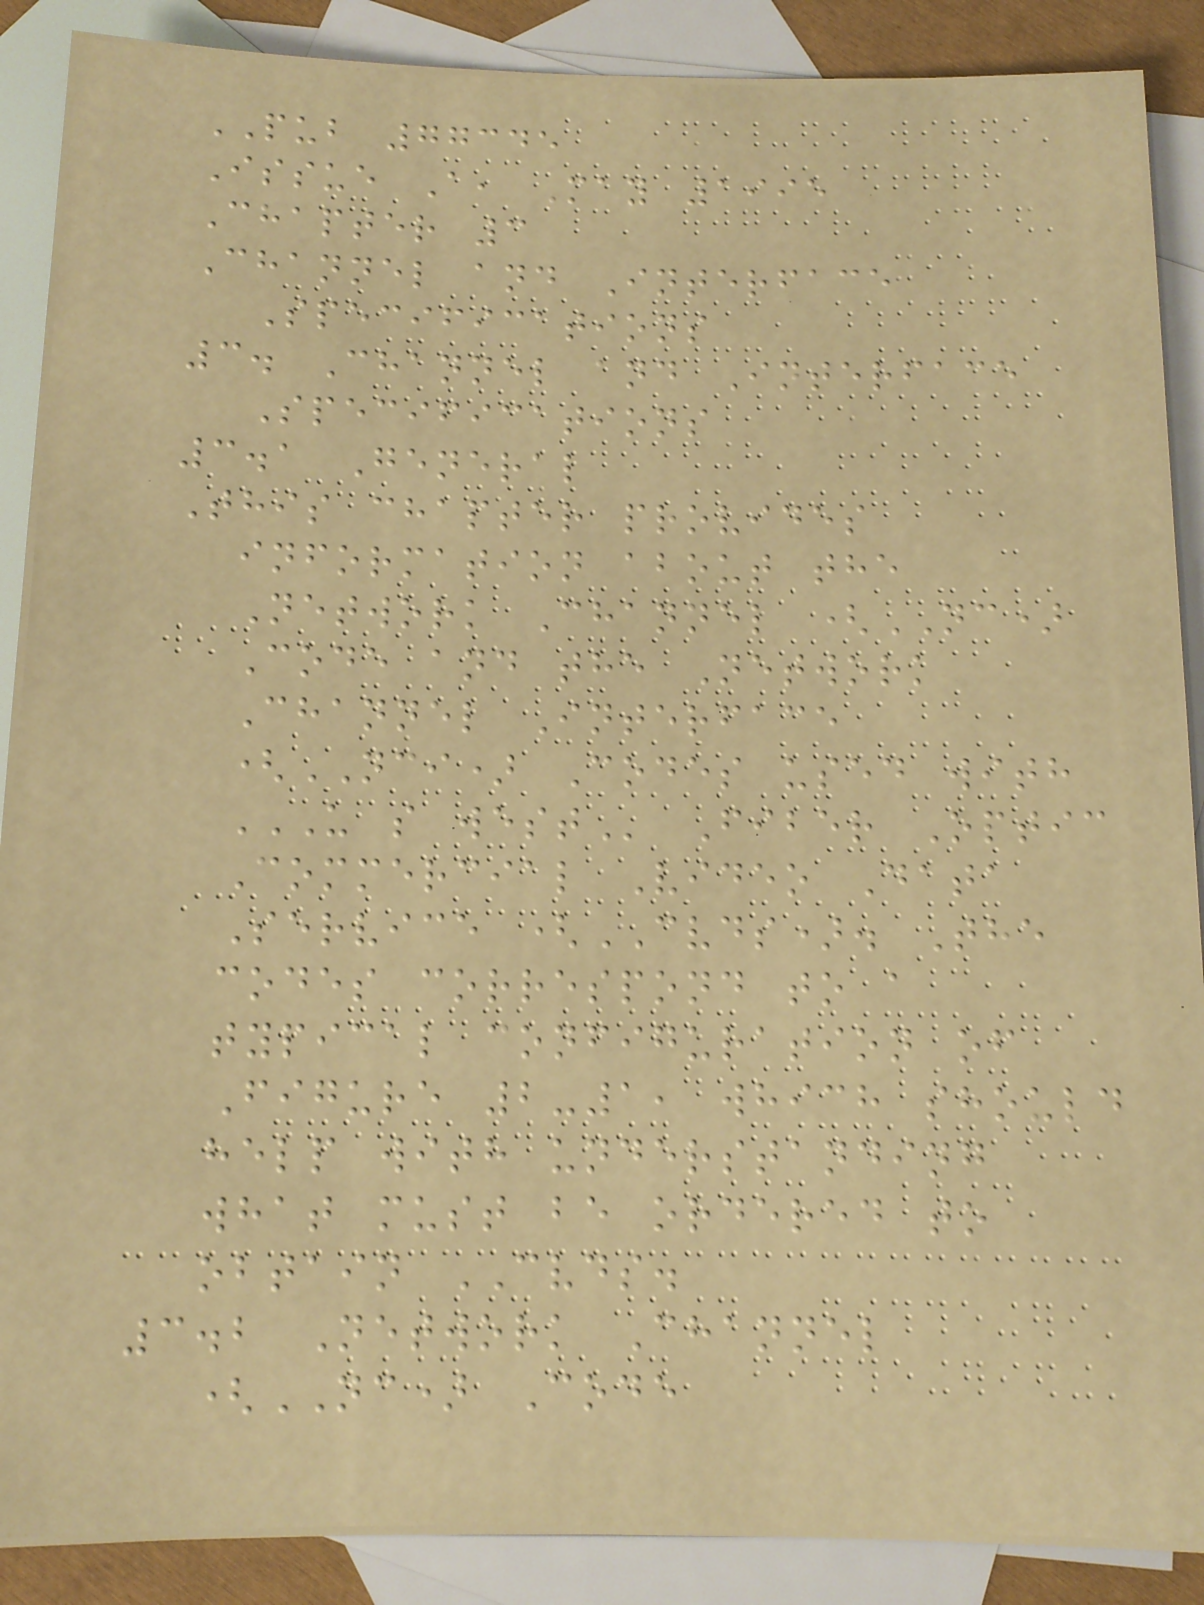PUB 77345
Issue A, May 1995
Chapter 3
Channel and Interface
Specifications
3. Channel and Interface
Specifications
3.1 General
This chapter provides
information about the
Network Channel (NC)
Code and the Network
Channel Interface
(NCI) Codes used with
U S WEST Fiber Optic
Commercial Video Data
Service (CVDS). The
codes correspond to a
typical configuration of
Figure 2-1, which should
help with understanding
what must be ordered to
obtain CVDS.
3.2 Network Channel
(NC) Code
